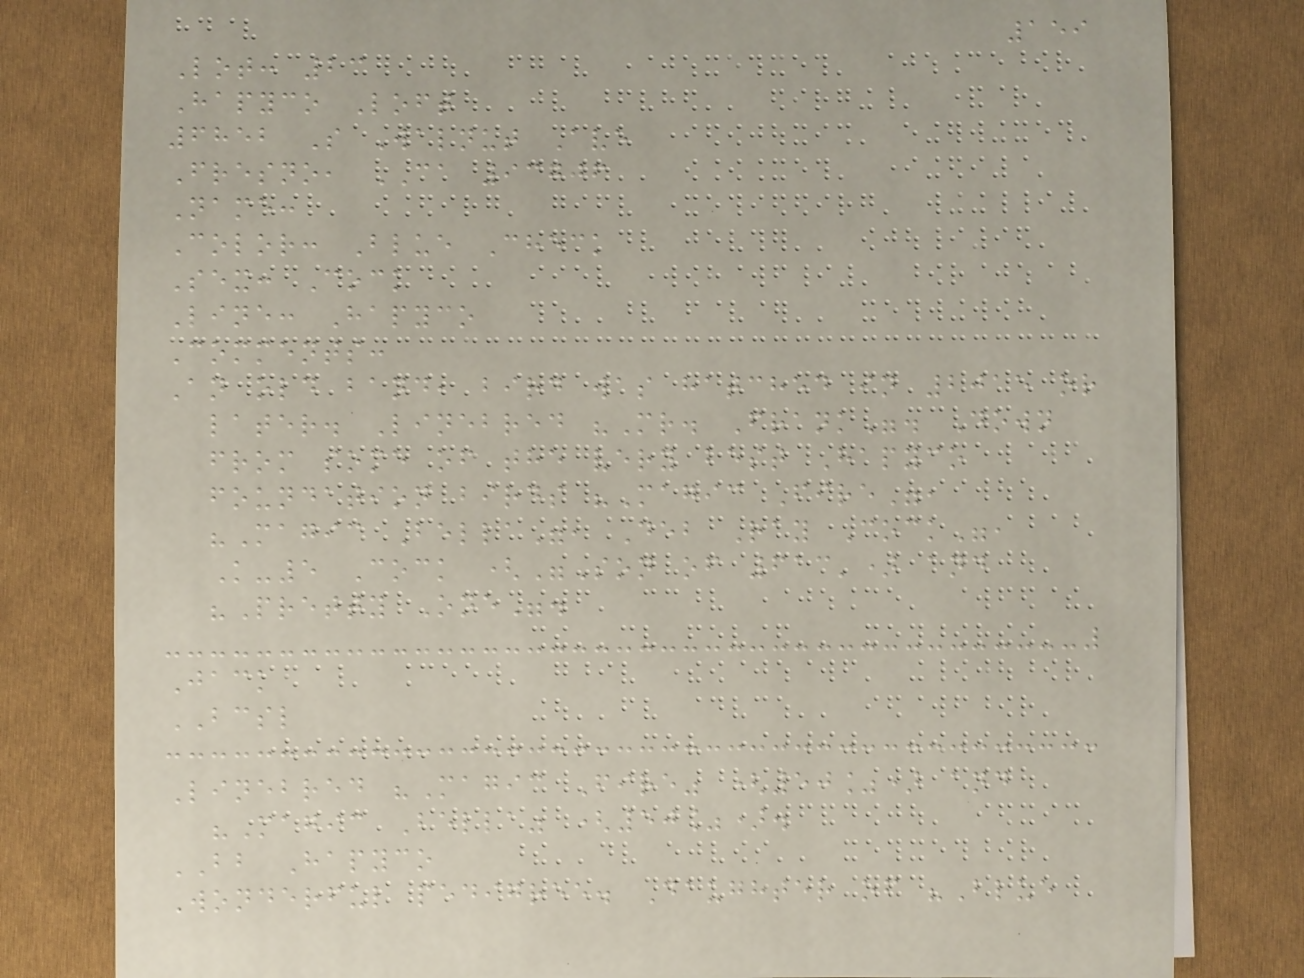159
Lot: 23
Hapyco Loft
6852 S Walnut Ave
Fresno, CA 93706
Name:
Color: Blue Check
Sex: Cock
Line: Hapyco
Comments:
An old band, bird was hatched in 2015 or
later. Linebred "Mr. Frank". Down
from some of the very best Hapyco
foundation birds "Magic Fire",
"Magic Bella", Deb Ray Cock",
K-5 Cock ("Son of 613') and
"Pretty One".
Jack
BCSL
Linebred "Magic Fire" (50%) and
"Magic Bella" (50%).
BB Hapyco
Wonderful pedigree. Daughter of "Blue
